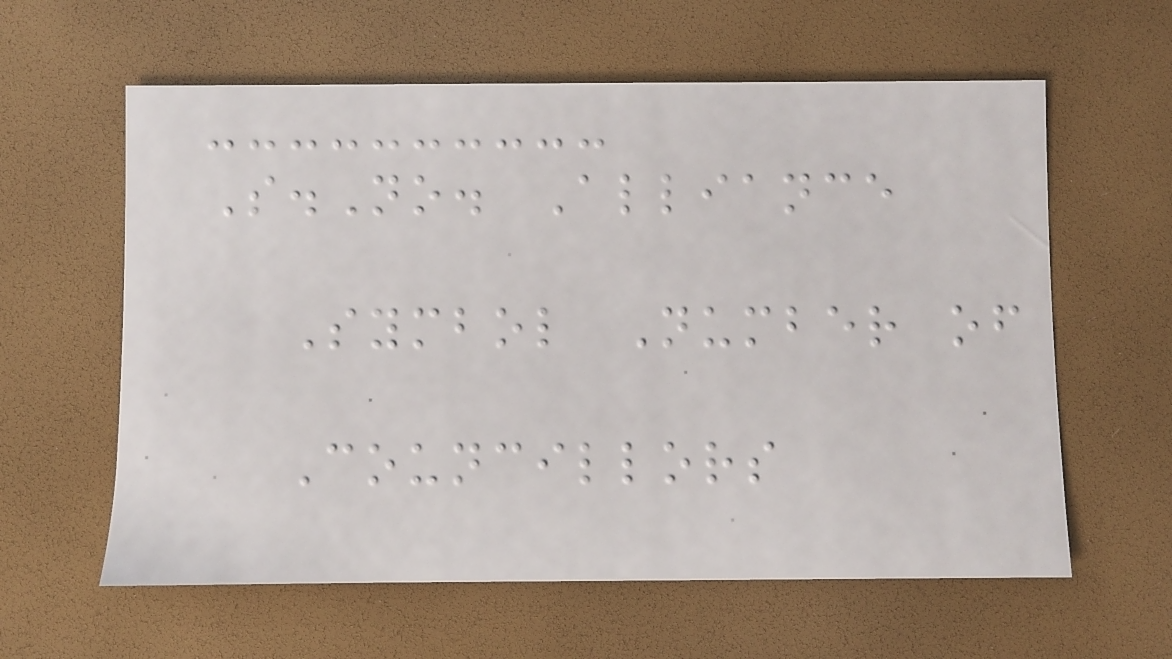S.No. Alliance
Symbol Number of
Councillors
